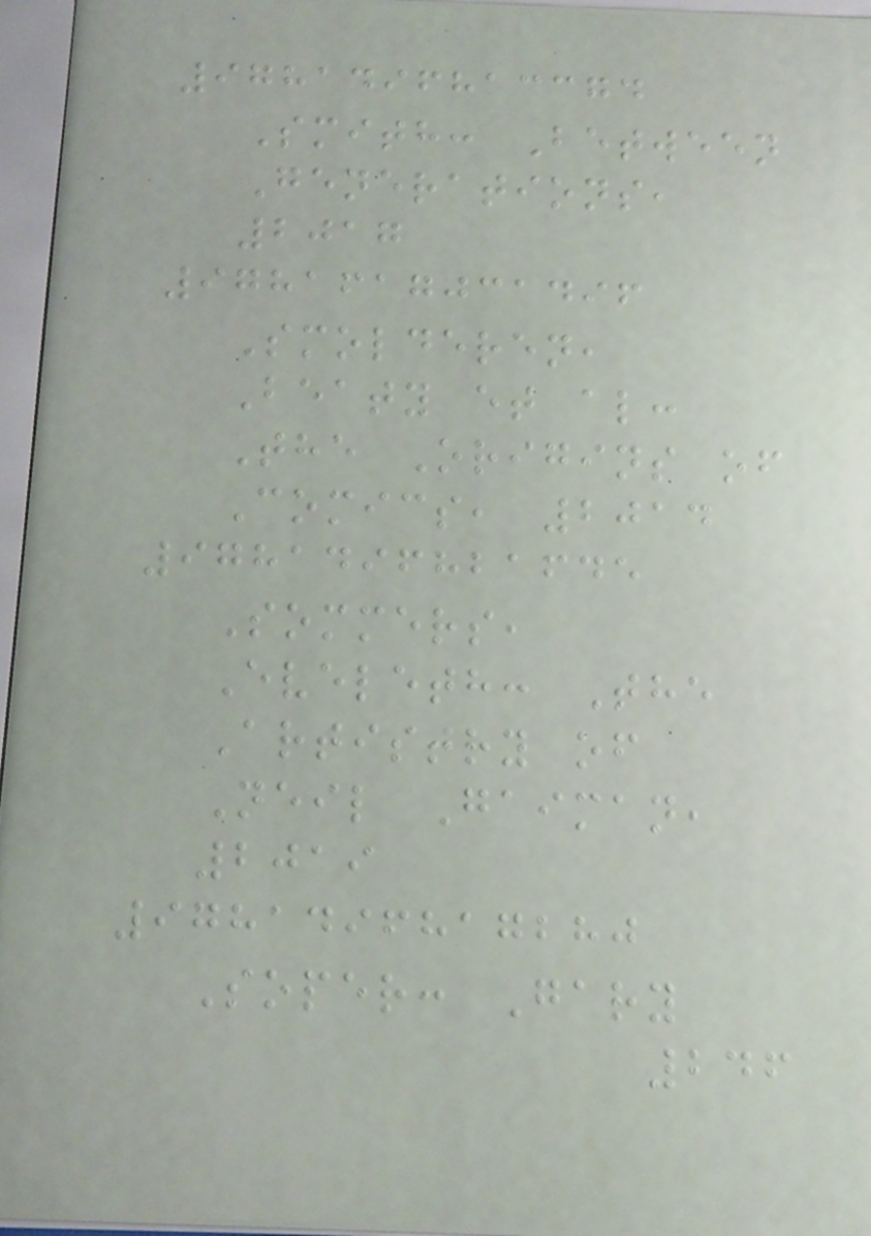9781496813374
Smith: Between
Generations,
2017
9781617031496
Smolderen,
Beaty et al:
The Origins of
Comics, 2014
9781496821645
Sommers,
Eveleth: The
Artistry of
Neil Gaiman,
2019
9781496817280
Soper: Gary
246
